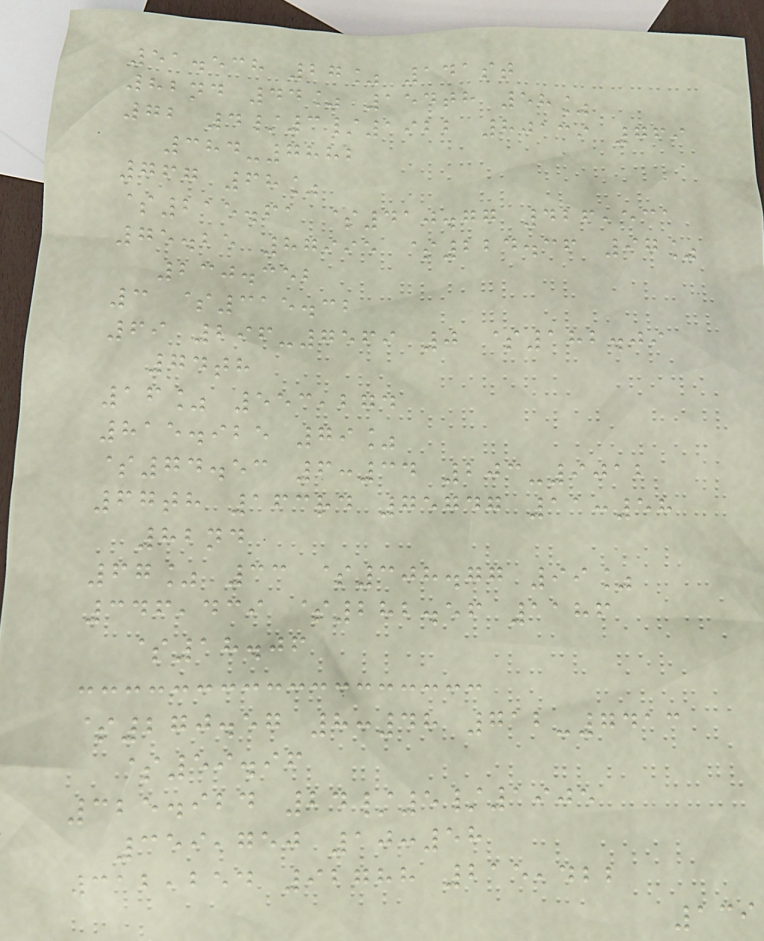51.538 27% 141st
82nd 44% 154th 58%
72 4/3/1922 80139 769
384-7882
767 68%
$215.61 $410.77 426,531
75.25 87995 $224.36 97%
230.352
3 $315.32
69 296-7569 0 $182.09
74th
16% 553,274
815.925 79%
$74.53 6:34 203-9012
67th 163rd 75747 11:58
82nd
67% 33 $308.77 99%
346,439 $282.56 1186
$18.06
$270.57 8:48 712-7413
$59.96
325.924 24/5/1905
359,750 10:58
312,254 92788 215,422
139
